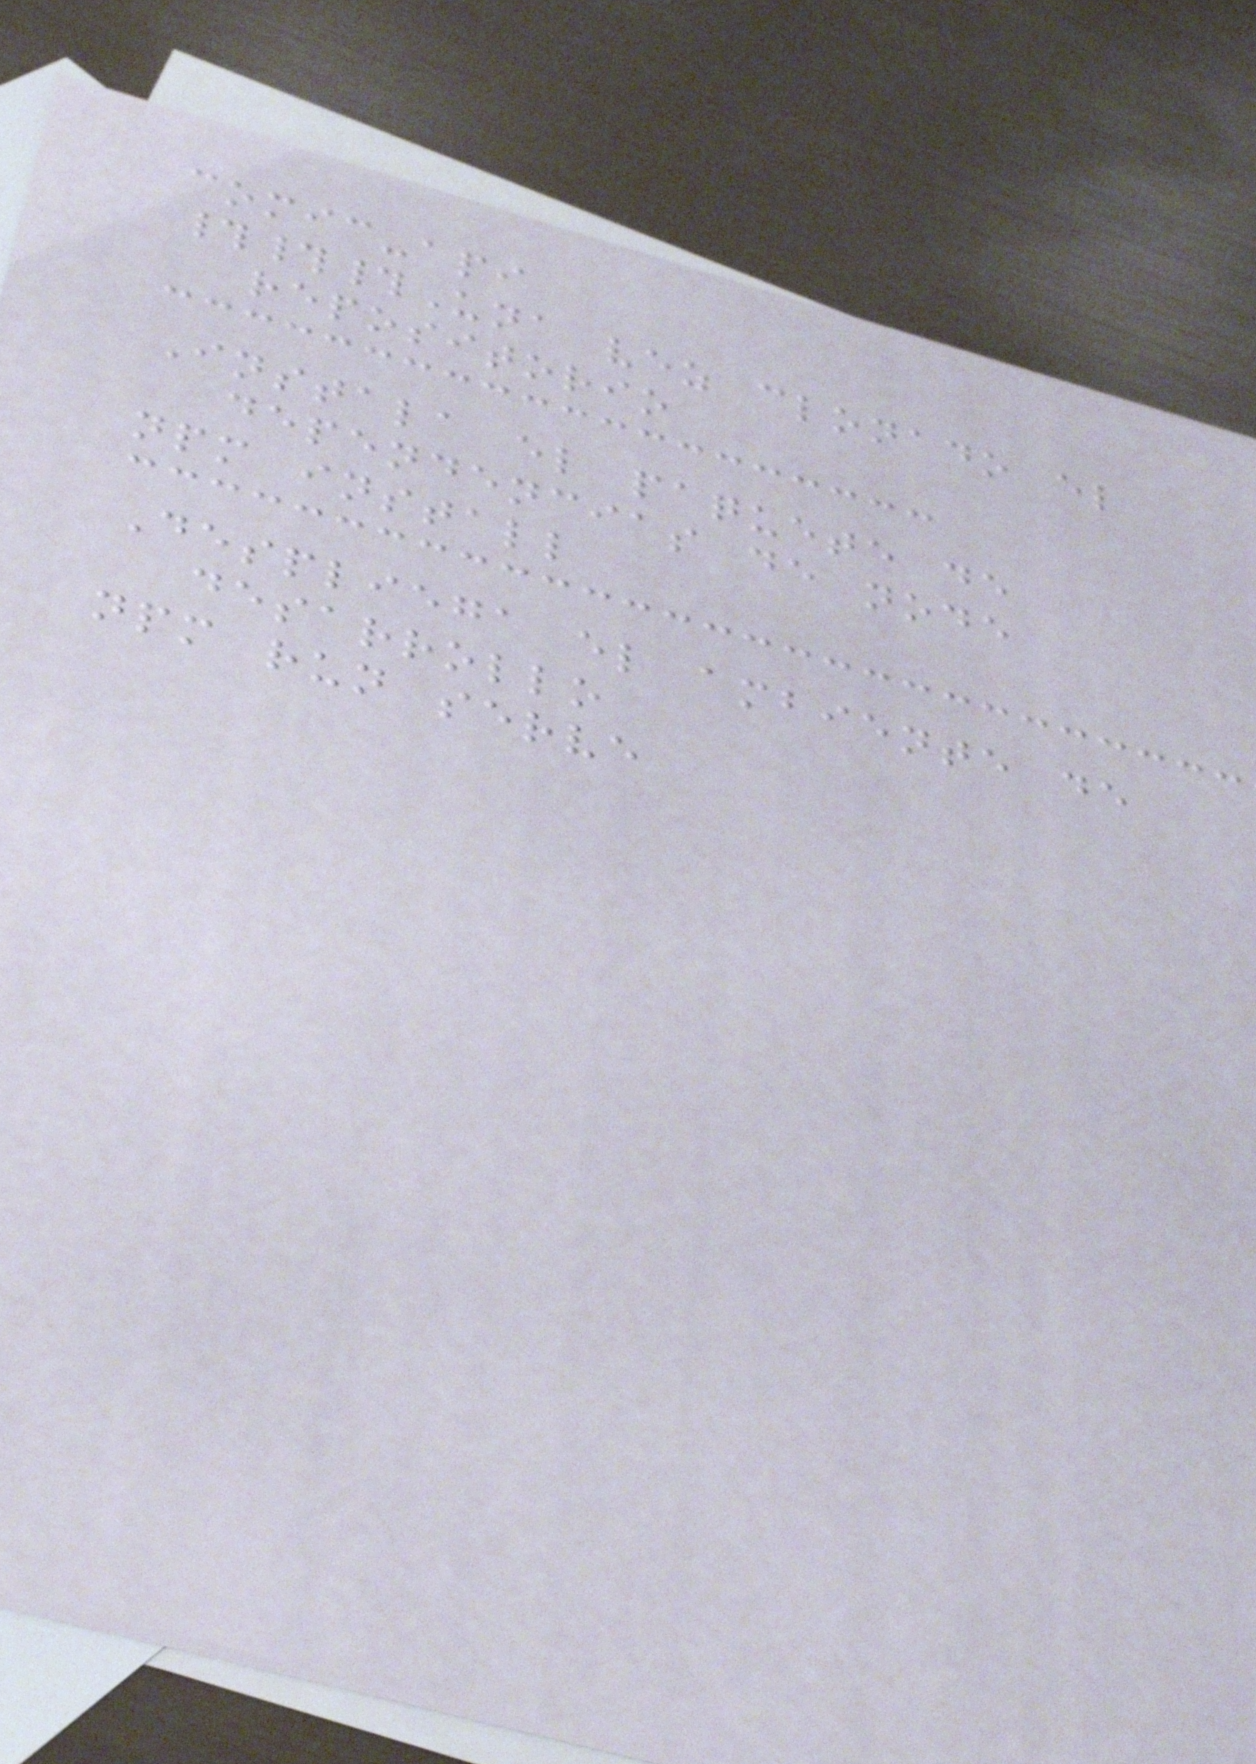comic-api
###Una vez clonado el
repositorio
Instala el paquete de
dependencias de node
npm install
Despliega el ambiente de
desarrollo
npm run serve
